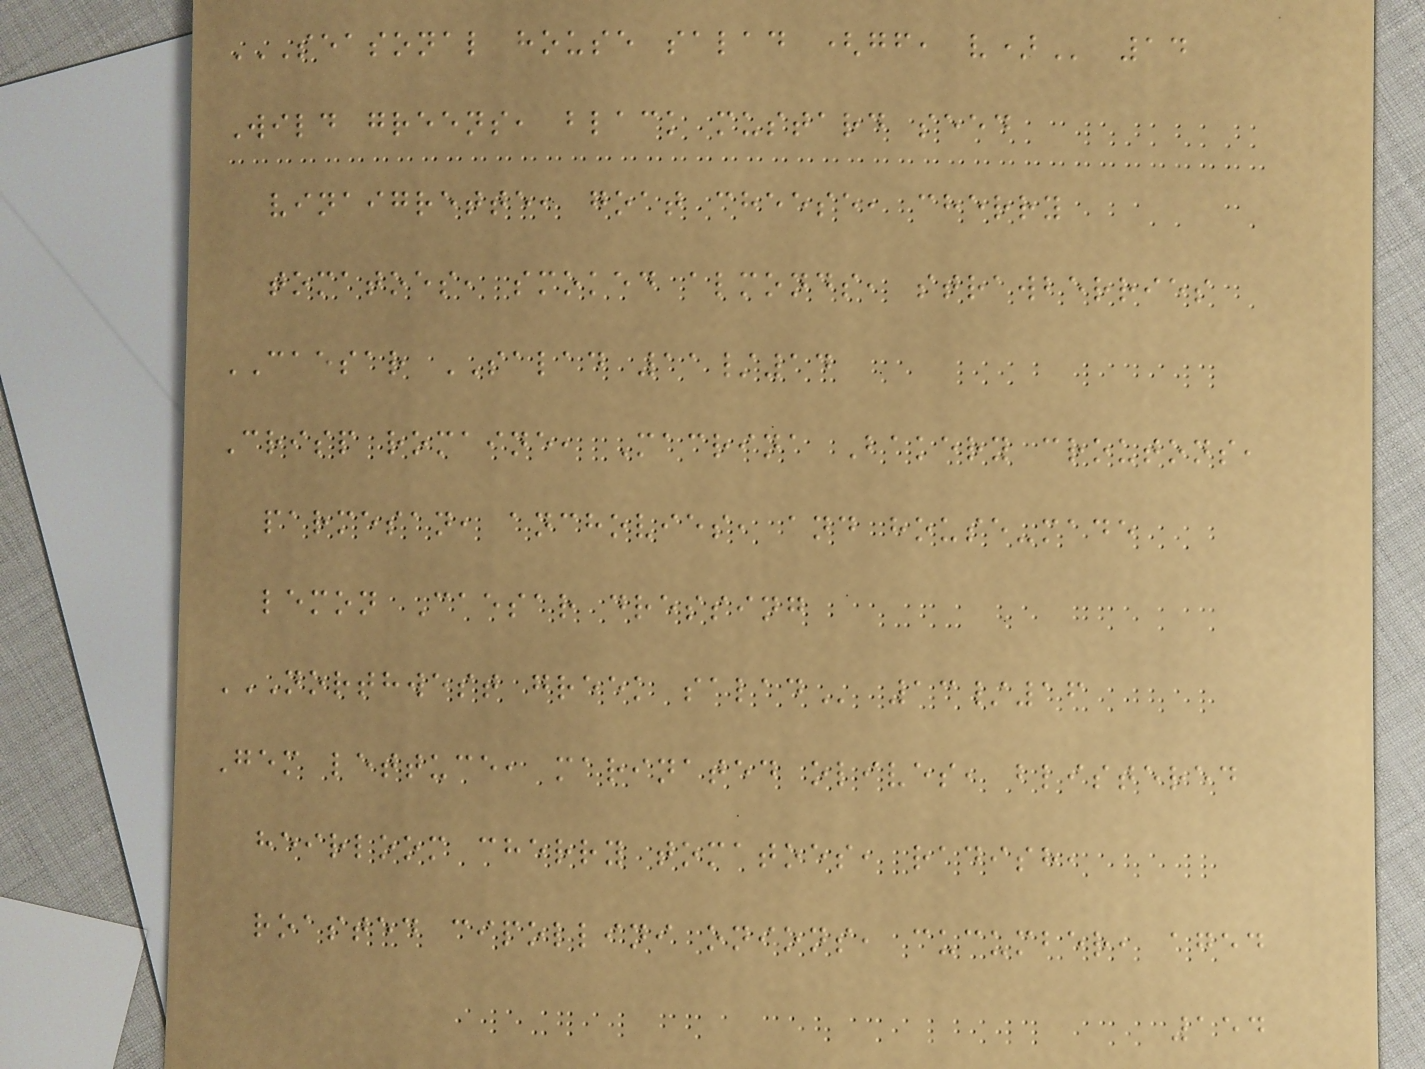SEASONAL HOUSE SALAD (GF, V) 14
Wild greens, black mustard seed
vinaigrette, goat cheese, cherry
tomatoes, smoked almonds, strawberries
CAESAR SALAD 11/14
Crisp romaine, Macrina Bakery croutons,
parmesan, anchovies, and house-made
lemon Caesar dressing
NORTHWEST GREEK SALAD 13/16
Gem lettuce, marinated olives, blistered
heirloom cherry tomatoes, radish,
roasted cipollini onions, cucumber, aged
154
